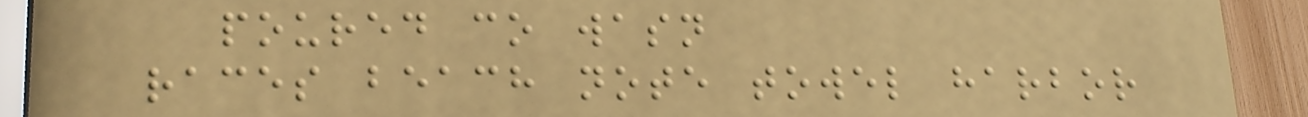poured co wasn
races beach note towel harbor
